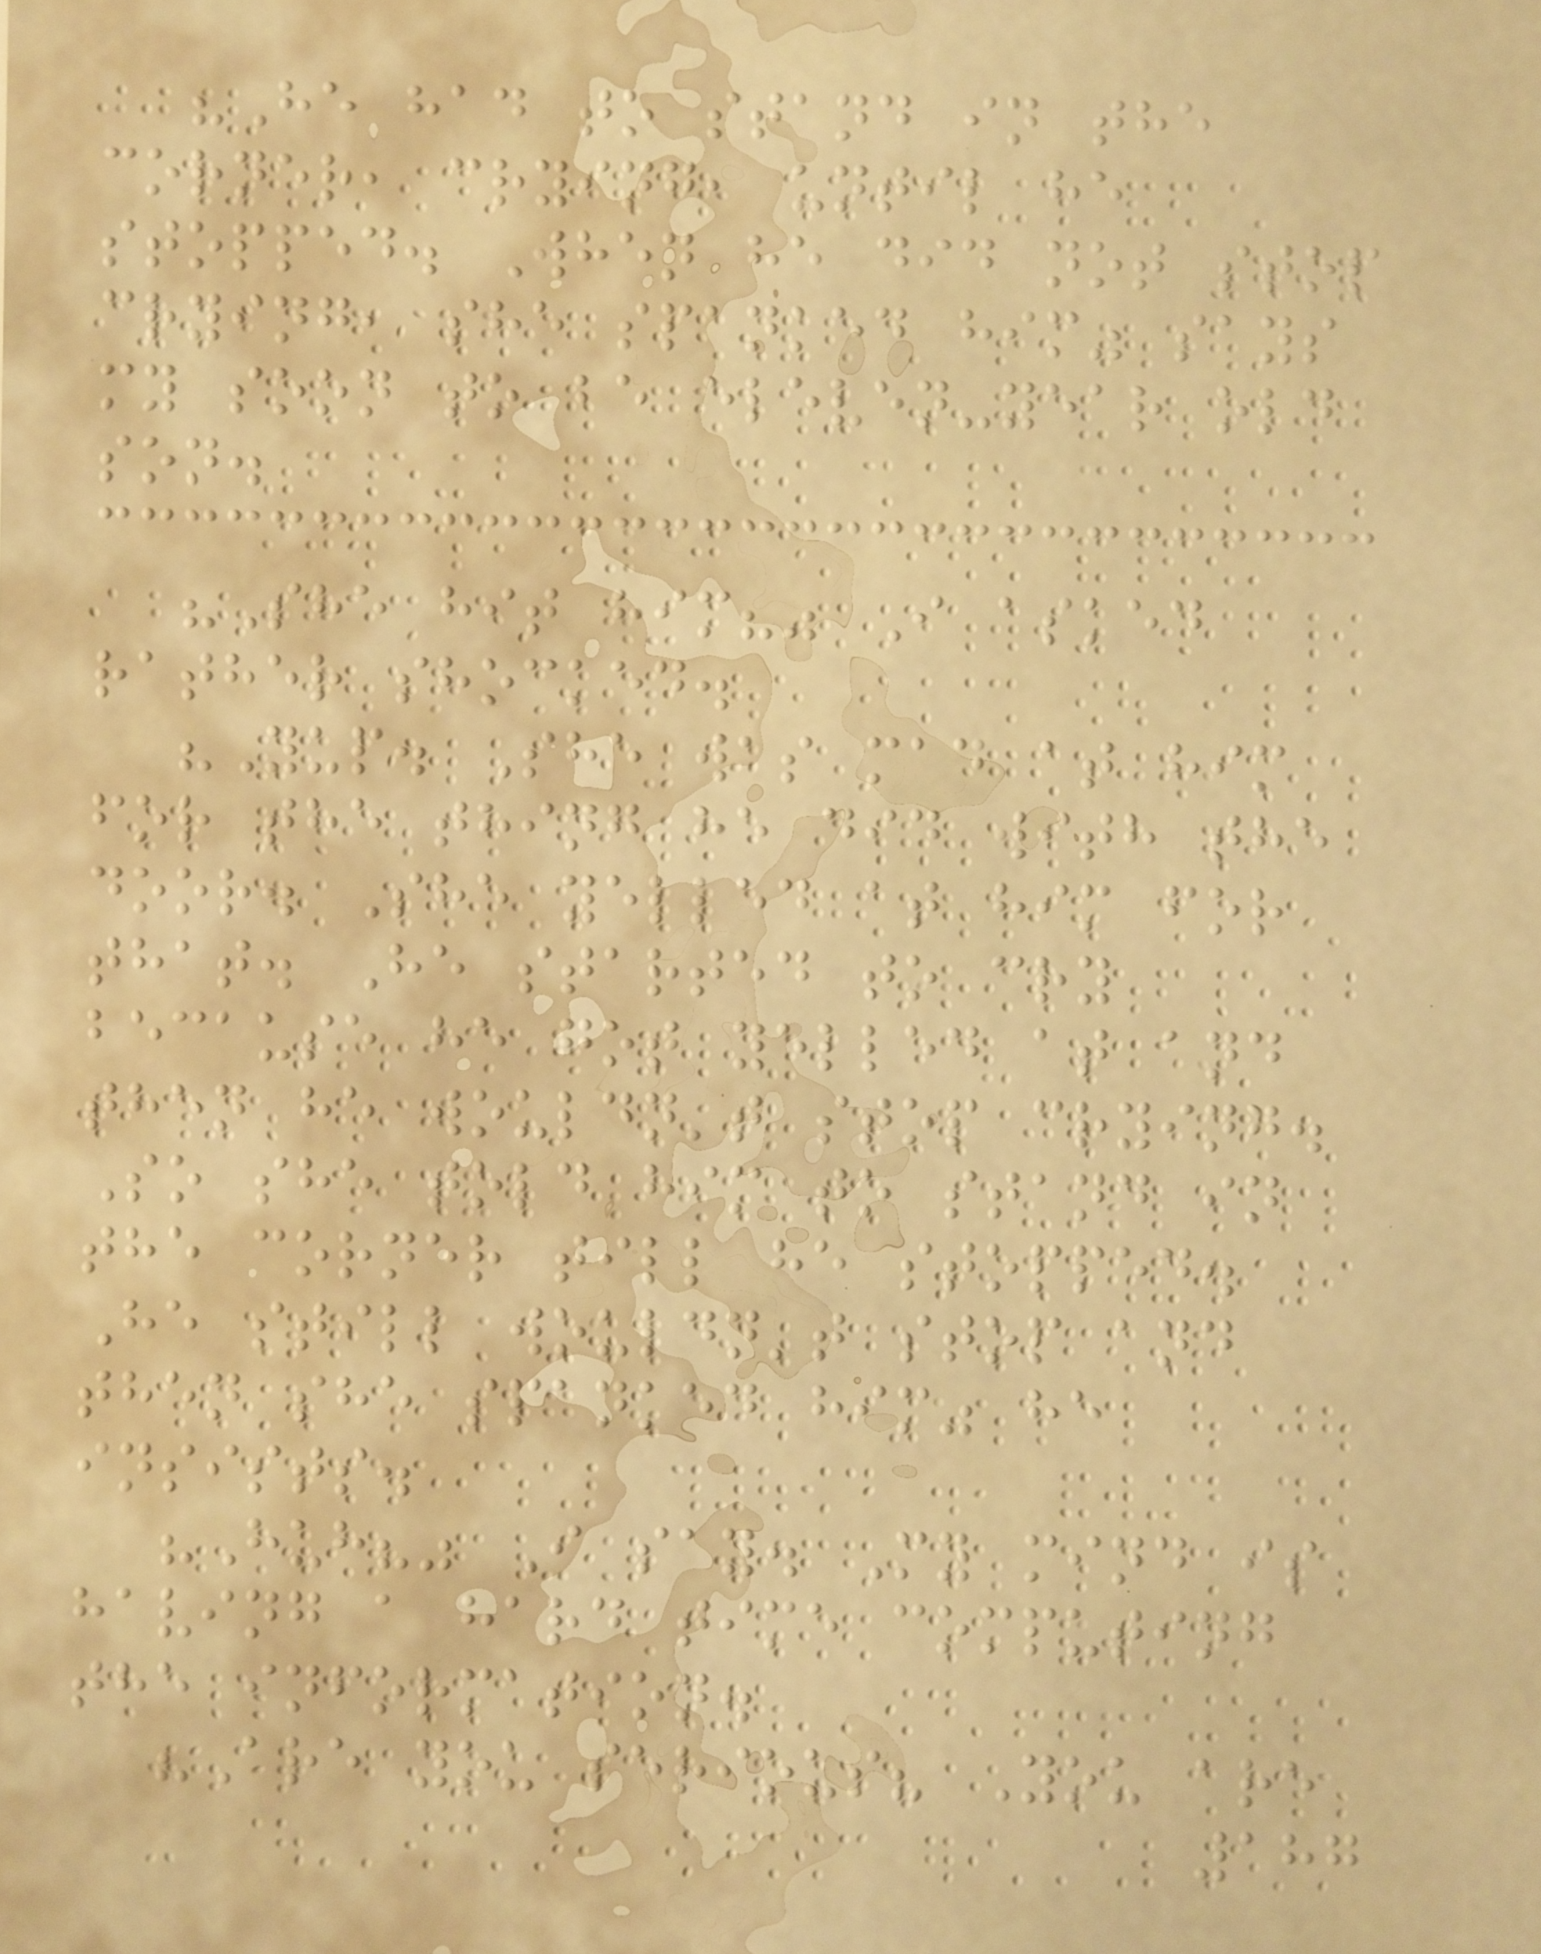"He had to stand in the
corner, crying, until he
stopped. When he did not stop
crying, she spanked him" says
my soon to be eleven-year old
son.
"She hit him?" I asked
rather shocked.
"Yup. She was mad at him
for the thing he did with the
door. She yelled at him for
that. He started to cry
because he got yelled at and
then he wouldn't stop crying.
So she told him to stand in
the corner till he stopped.
He still wouldn't stop and
then she spanked him" he
insists.
"Huh?" I say. My mind is
having a hard time computing
the information.
"Are you serious? You are
187
